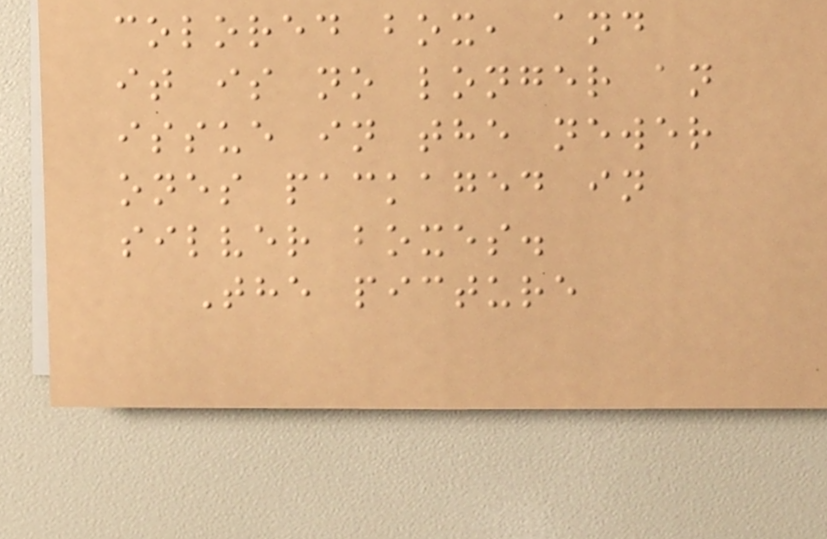colored box, and
it is no longer an
issue in the newer
ones packaged in
silver boxes.
The picture
